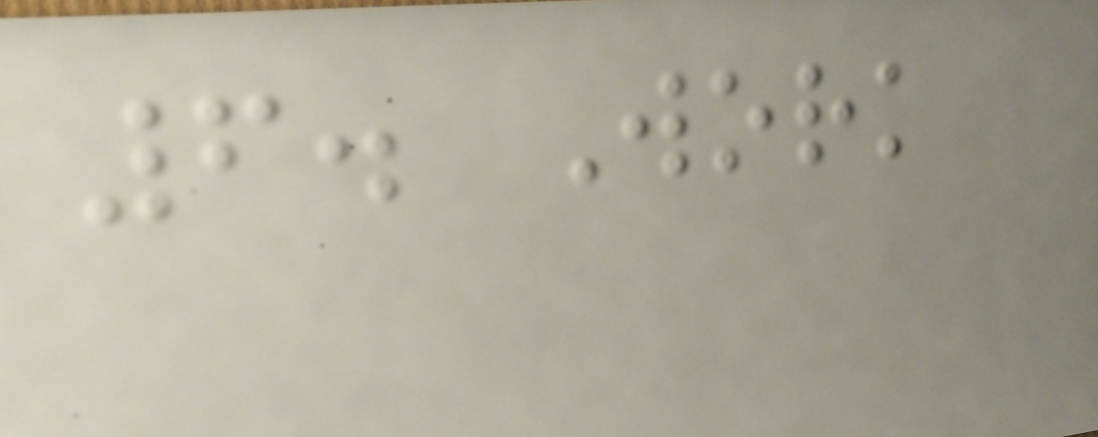6. Work
